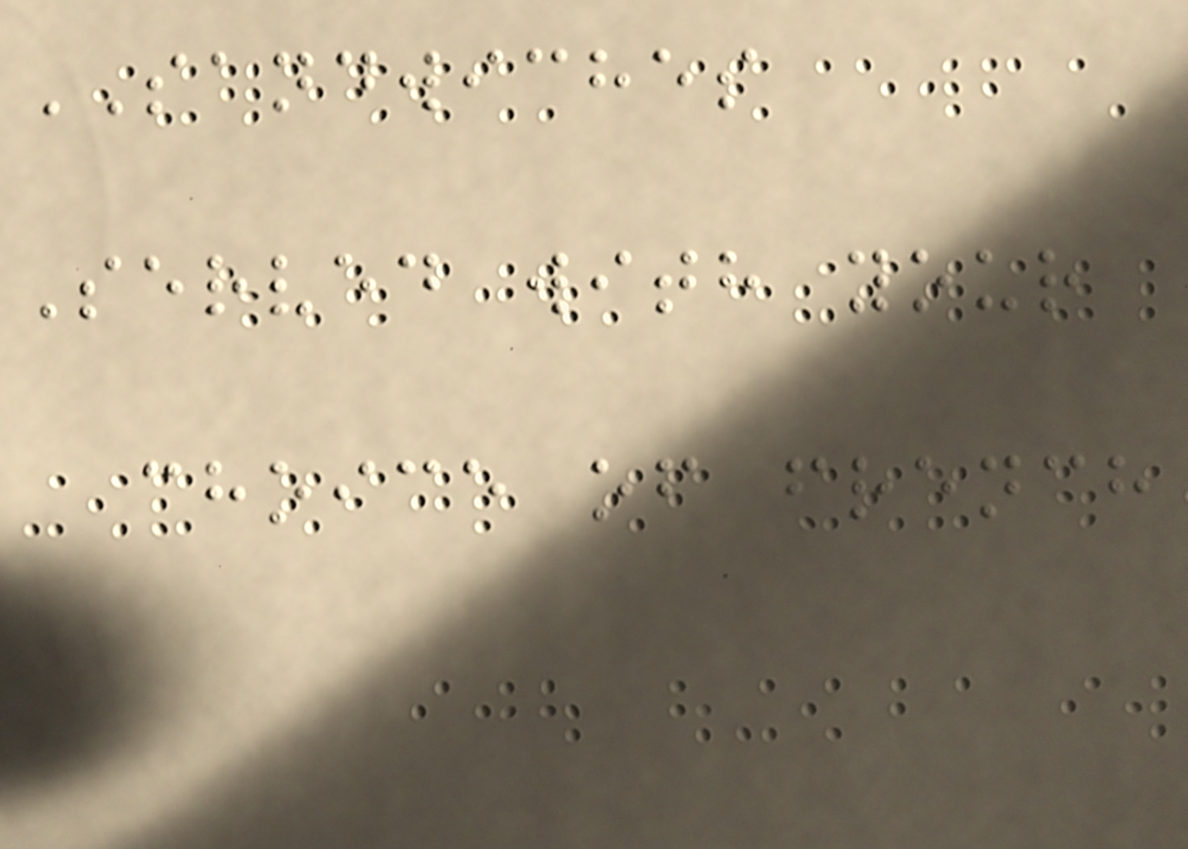SANDWICHES
Served with your
choice of french
